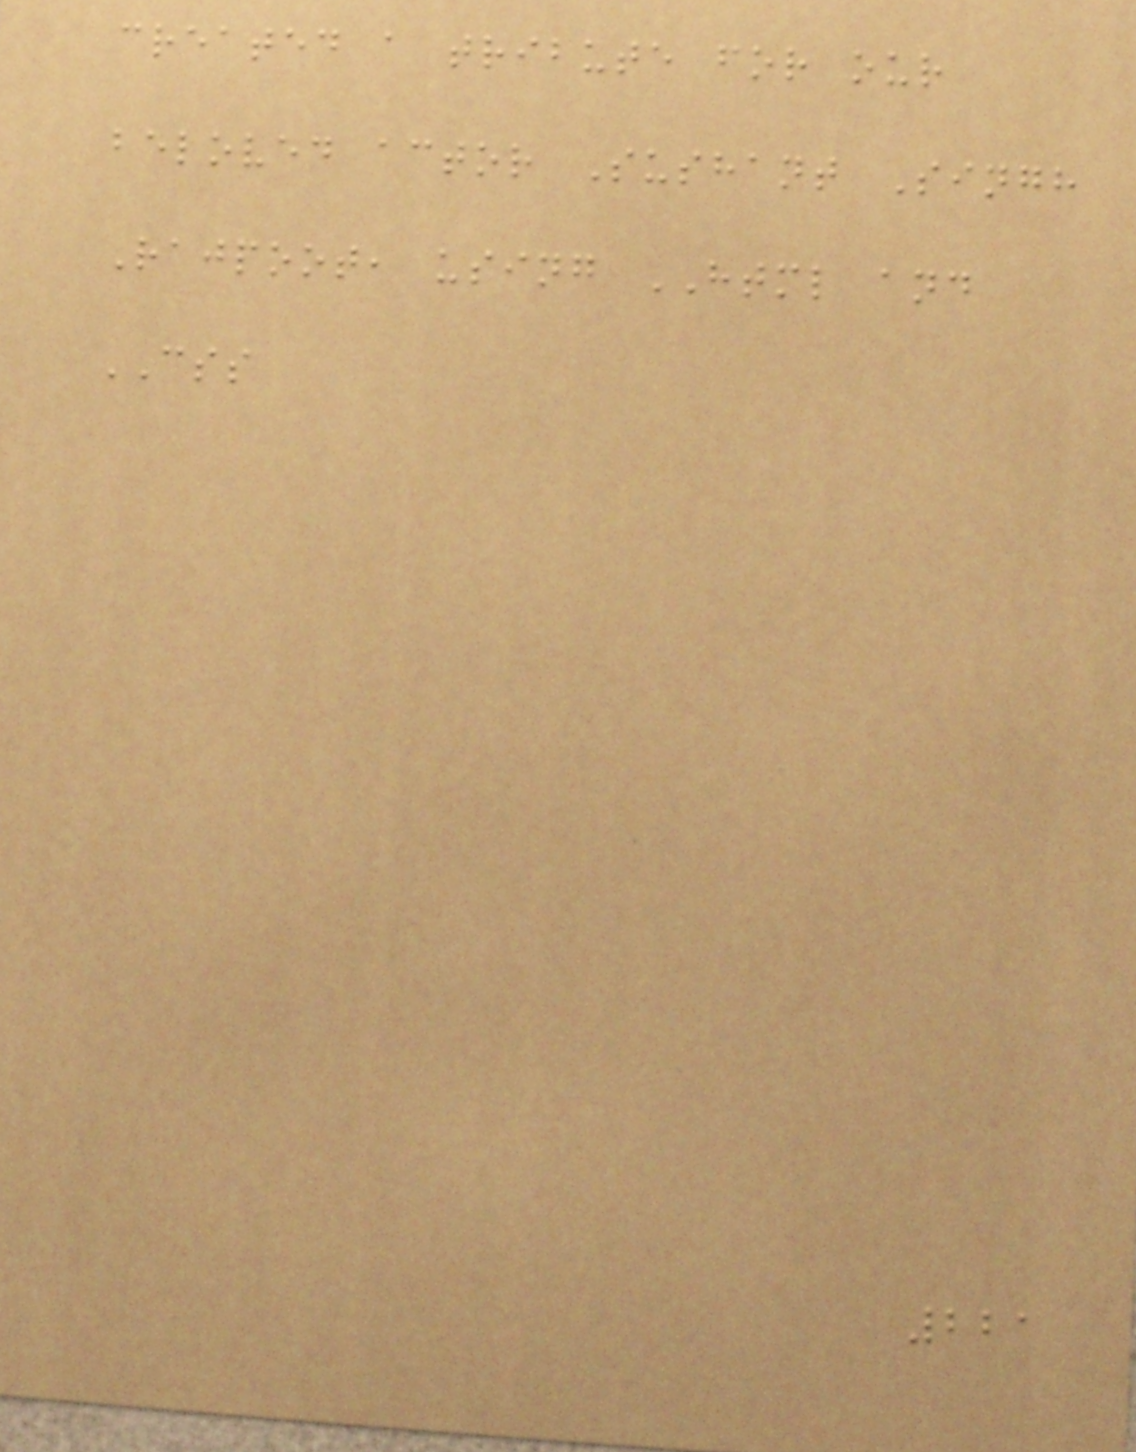created a tribute for our
beloved actor Sushant Singh
Rajpoot, using HTML and
CSS
221
